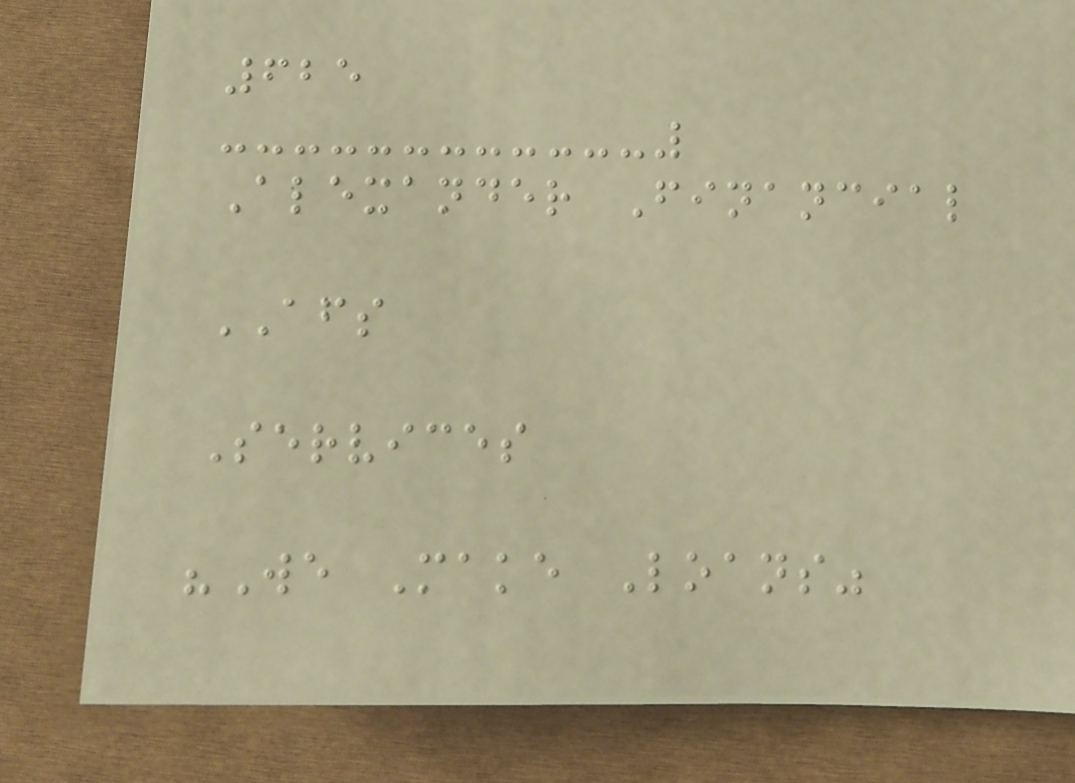625
Alexander Financial
AFS
Services
"We Make Loans"
